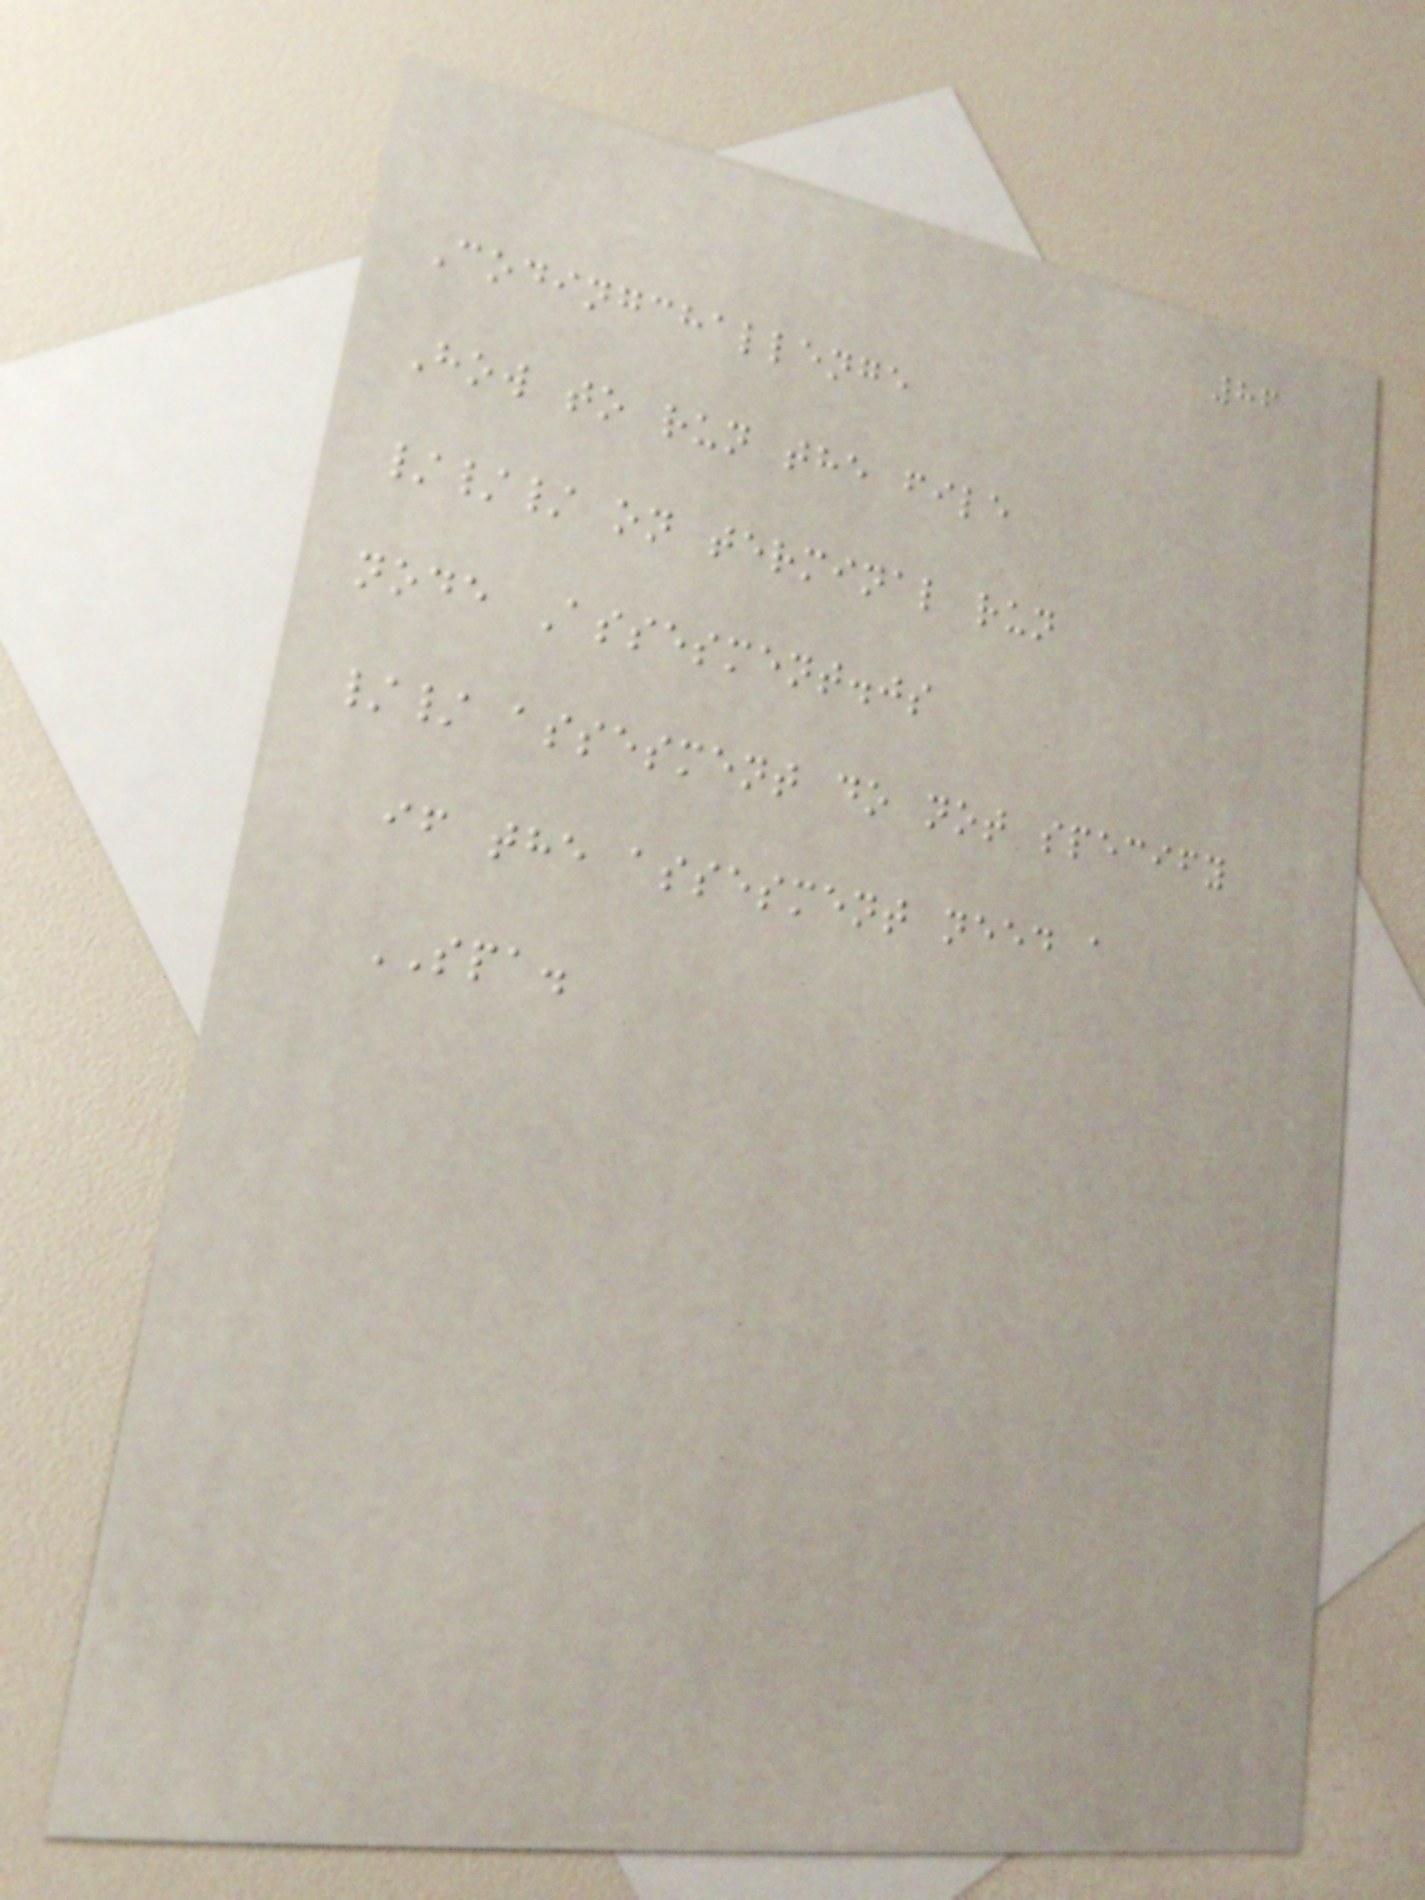86
Codingchallenge
How to run the file
/// on terminal run
node Assesment.js
// assesment do not specify
if the assesment need a
SPA.
